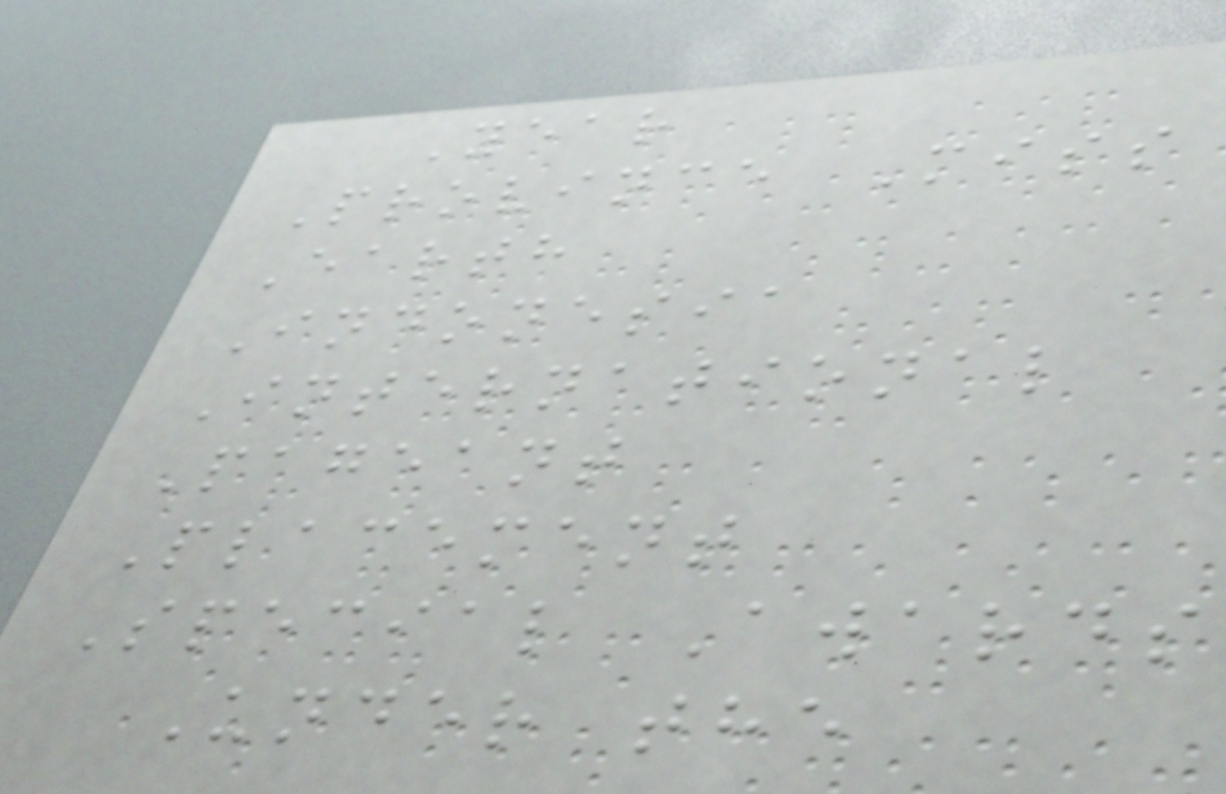Year
Province Miss
Earth
Indonesia
International
Pageant
Placement
Special Awards
Under the
